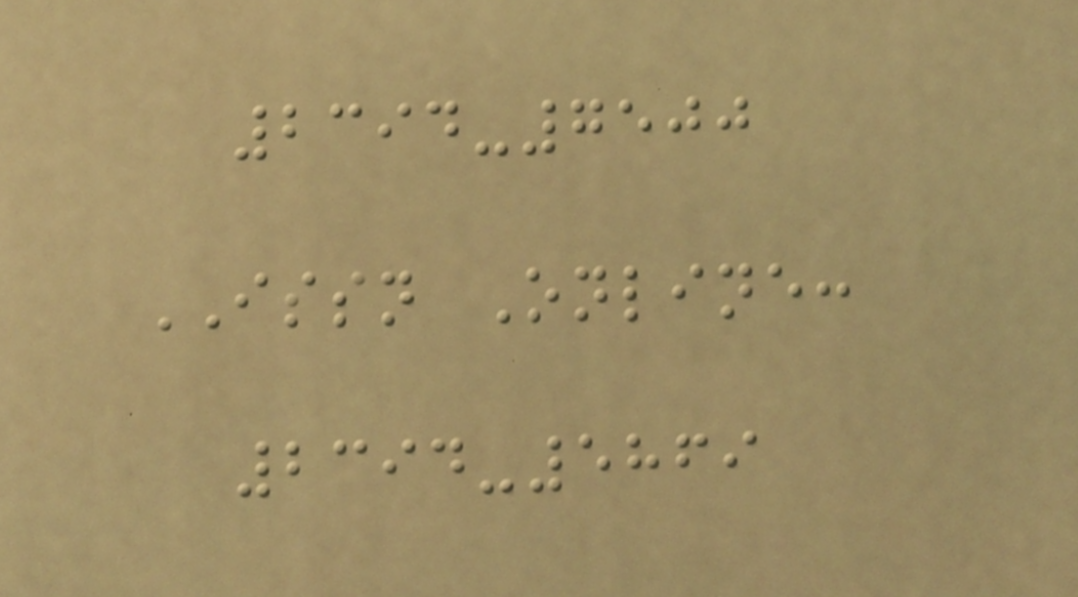2394-7500
ISSN Online:
2394-5869
